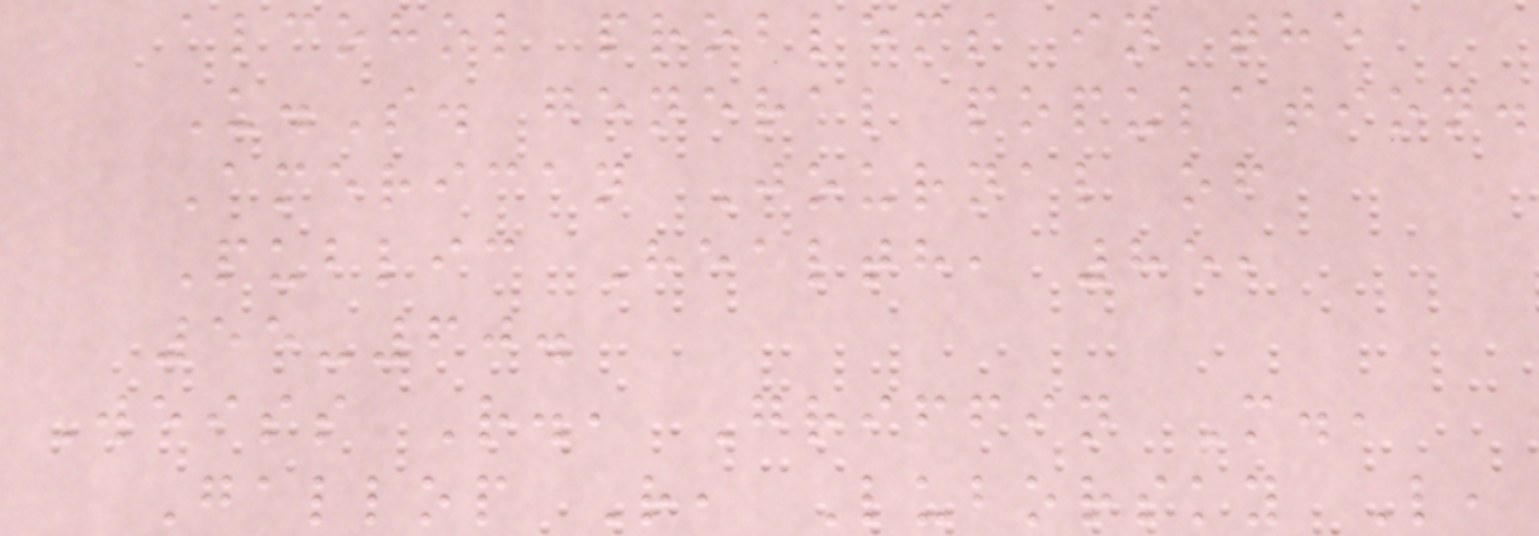alcohol problems in the
U.S. general population.
American Journal of
Public Health, 85,
55-60.
Weiss R., Griffin M.,
Gallop R, Luborsky L,
